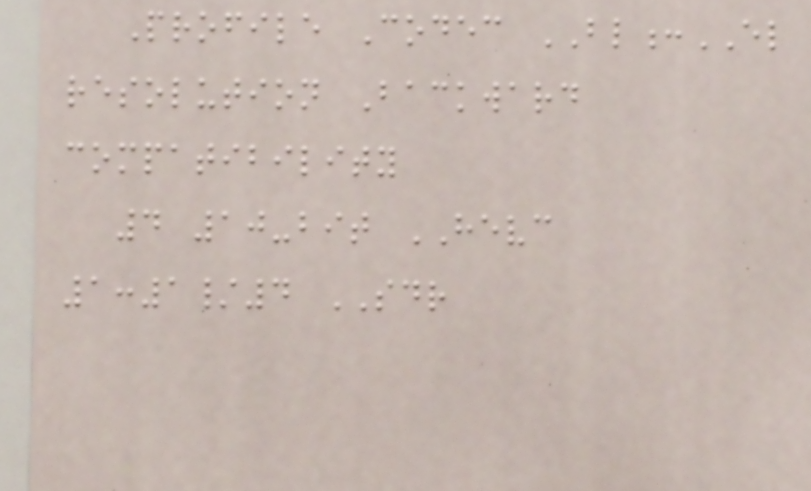Profile Codec BL:EL
resolution Backward
compatibility
4 10-bit HEVC
1:1/4 SDR
